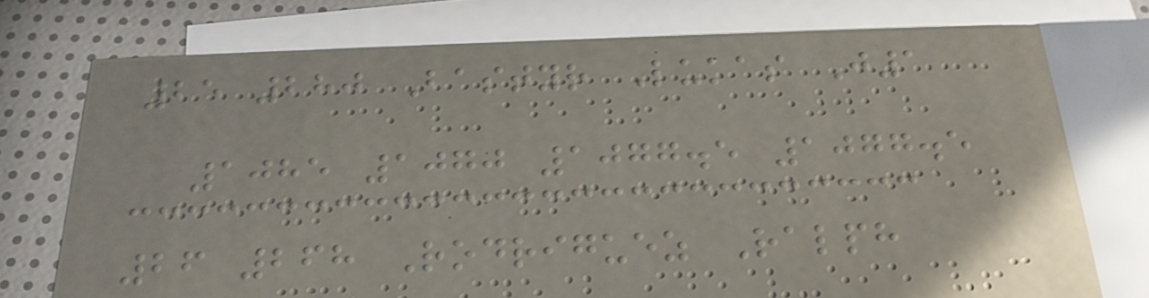25 280 Bastyr Lukas J1
1085 1070 1077.5 1077.5
26 268 Rodriguez Ralph
